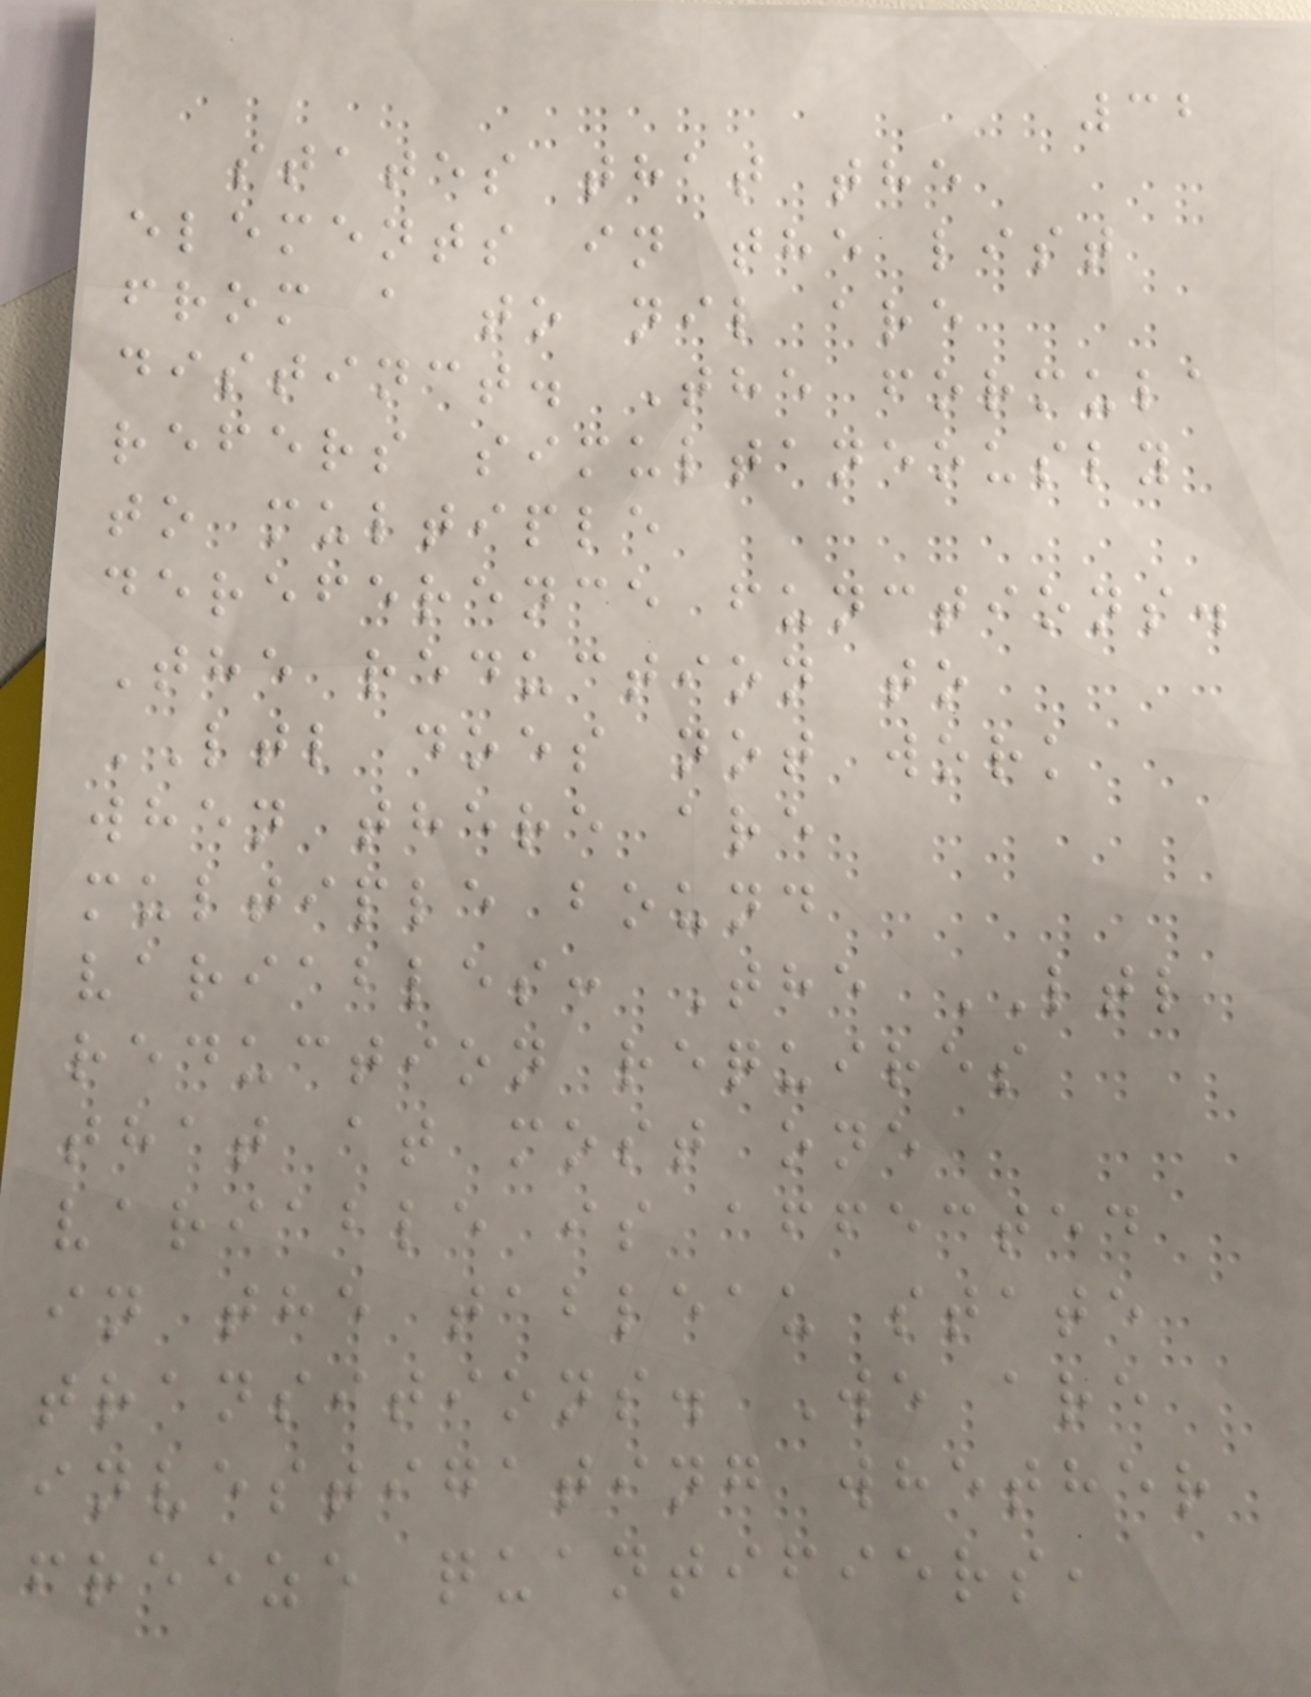32
states that the
elements in the list
from a to nil are
distinct. The formula
refers simultaneously
to multiple
dereference functions.
The reduction to
LTL does not work
when there are
multiple bound
variables: The LTL
reduction requires
that at most one
variable is affected
in the tableau state
transitions. We are
investigating whether
freeze quantifiers,
